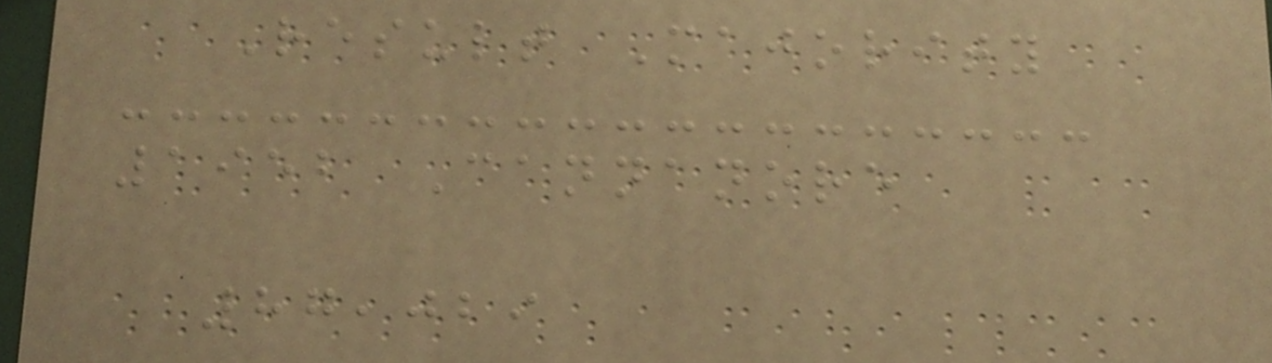Result Majority
1952 Cannanore
87,029
